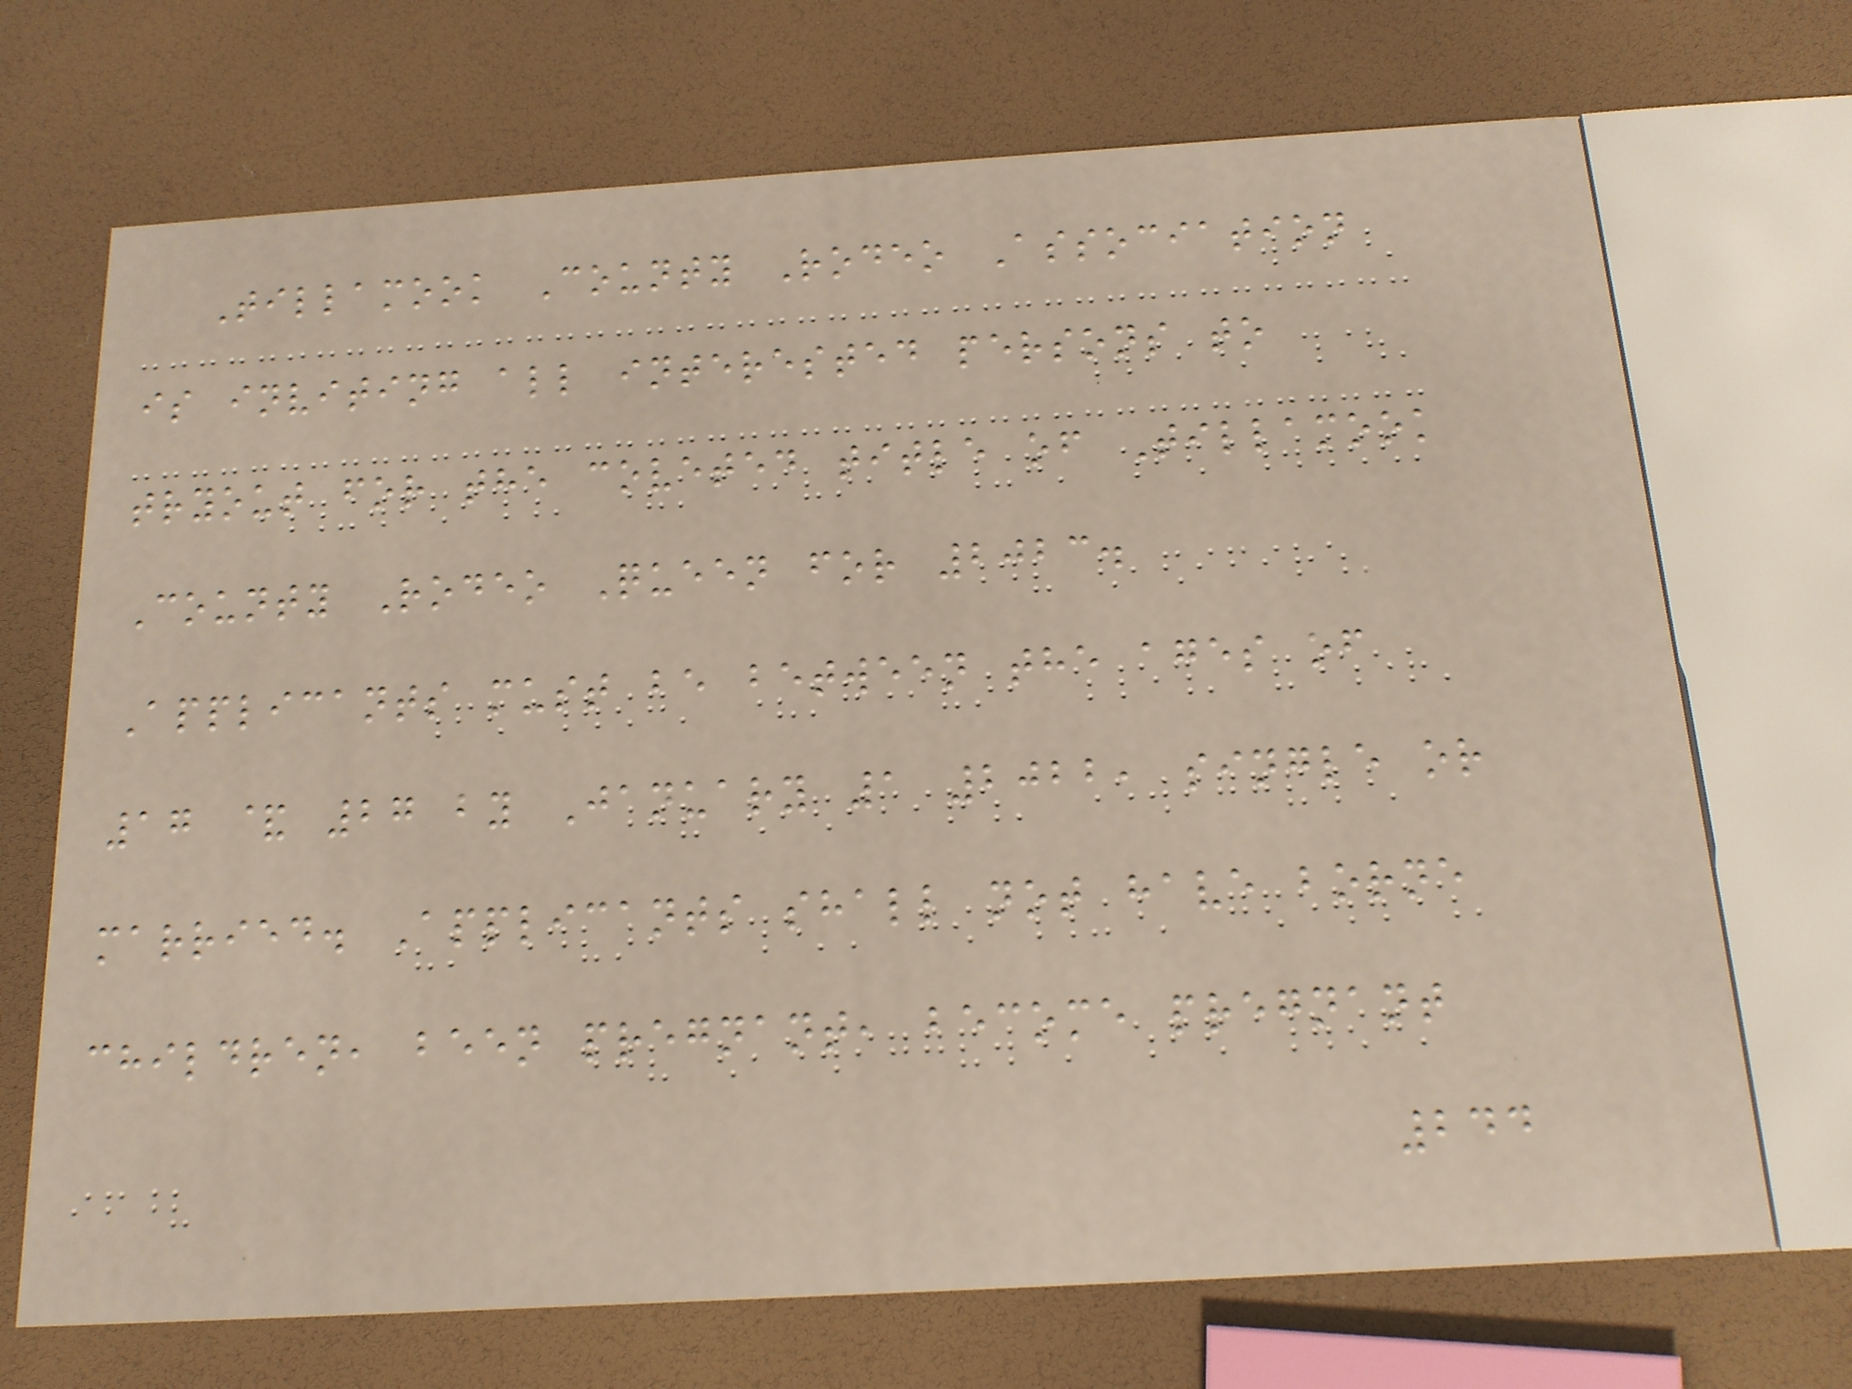Tillamook County Rodeo Association
is inviting all interested persons to
tryout for the coveted title of Tillamook
County Rodeo Queen for 2023.
Applicants must be between the ages of
17 & 27 by January 1 2022, single or
married. Applicants shall not have borne
children, been pregnant, become pregnant
244
